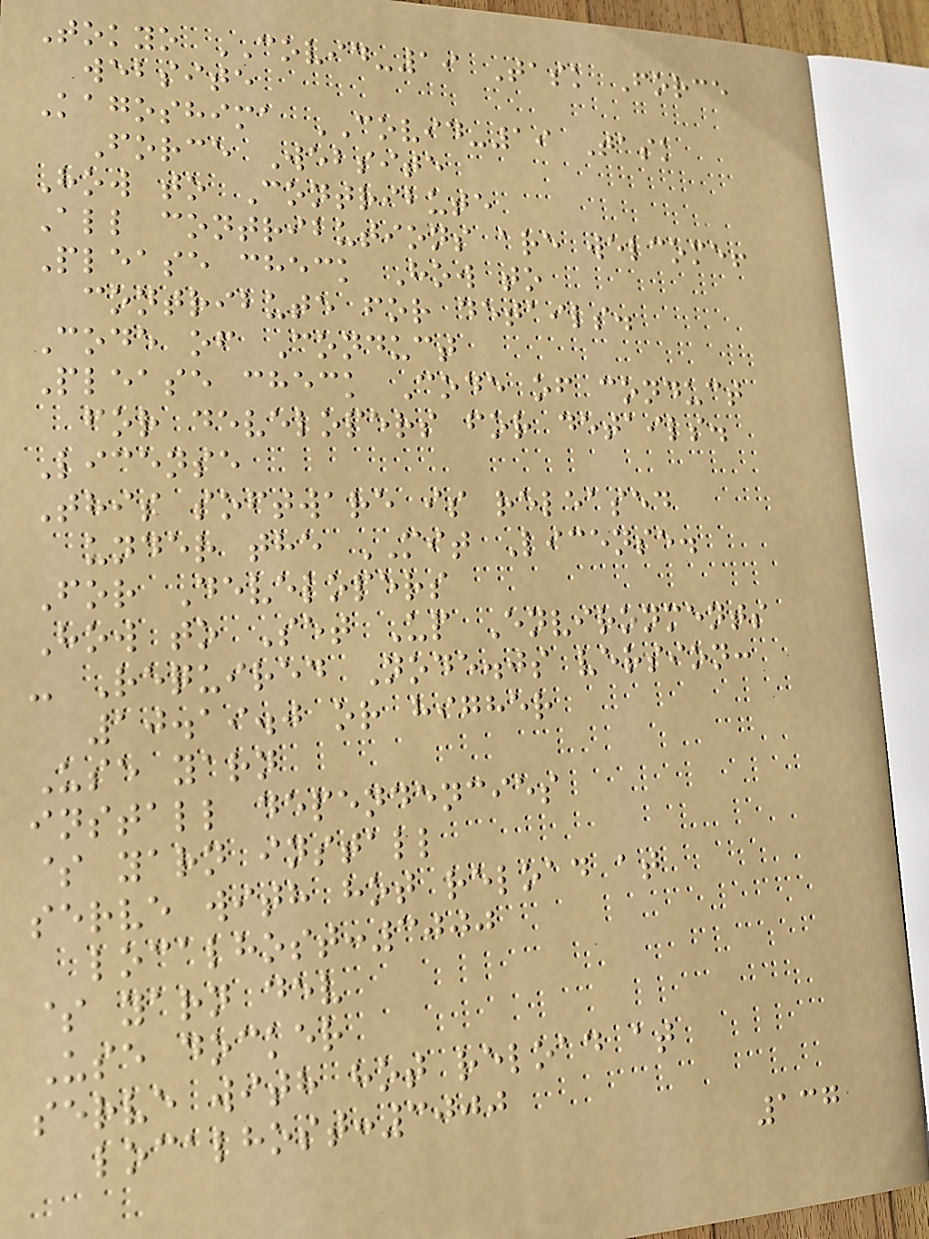Tokyo COVID-19 Task Force
website
Kagoshima COVID-19 Task
Force Website
How to Contribute
All contributions are welcome!
Please check How to
contribute for details.
Code of Conduct
Please check Code of conduct
for developers for details.
License
This software is released
under the MIT License.
For Developers
How to Set Up Environments
- Required Node.js version:
10.19.0 or higher
Use yarn
install dependencies
$ yarn install
serve with hot reload at
localhost:3000
$ yarn dev
Use docker
serve with hot reload at
localhost:3000
137
